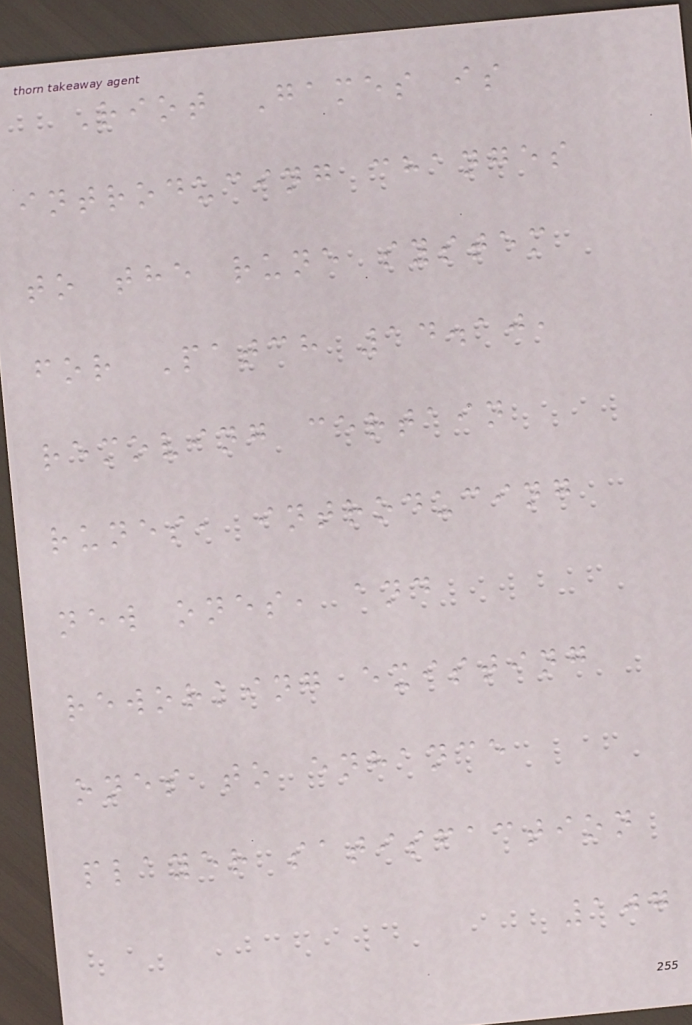Riot Games is
introducing changes
to the rune system
for Patch 14.10,
removing certain
runes, introducing
new ones, and
reworking existing
ones to enhance
player satisfaction
107
